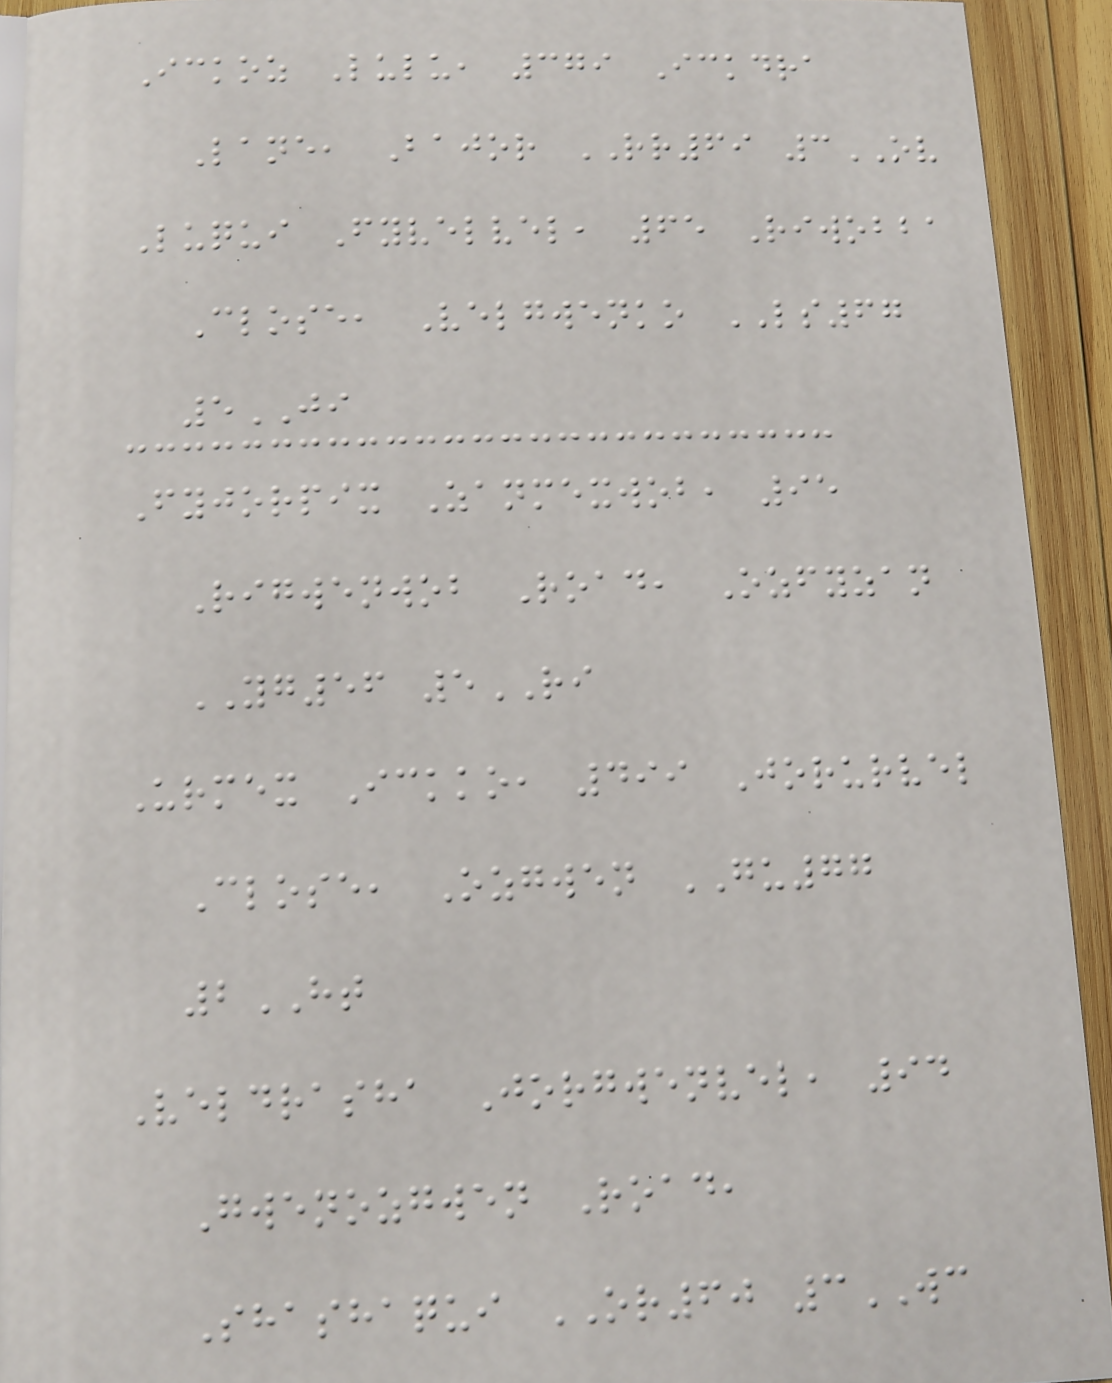Ickoz Lulu, 379 Ickdra
Lane, Bajor RR69 3OV
Luqui Fyvelvel, 65 Riwobba
Close, Velgwenko LS67
5JI
Fyjorpix Zanmexwob, 95
Rigwenwob Road, Ozfyzan
YG56 5RI
Urmex Ickko, 499 Jorurvel
Close, Ozgwen GU77
2HT
Veldrasha Jorgwenvel, 94
Gwenozgwen Road,
Shashaqui OR60 3WC
